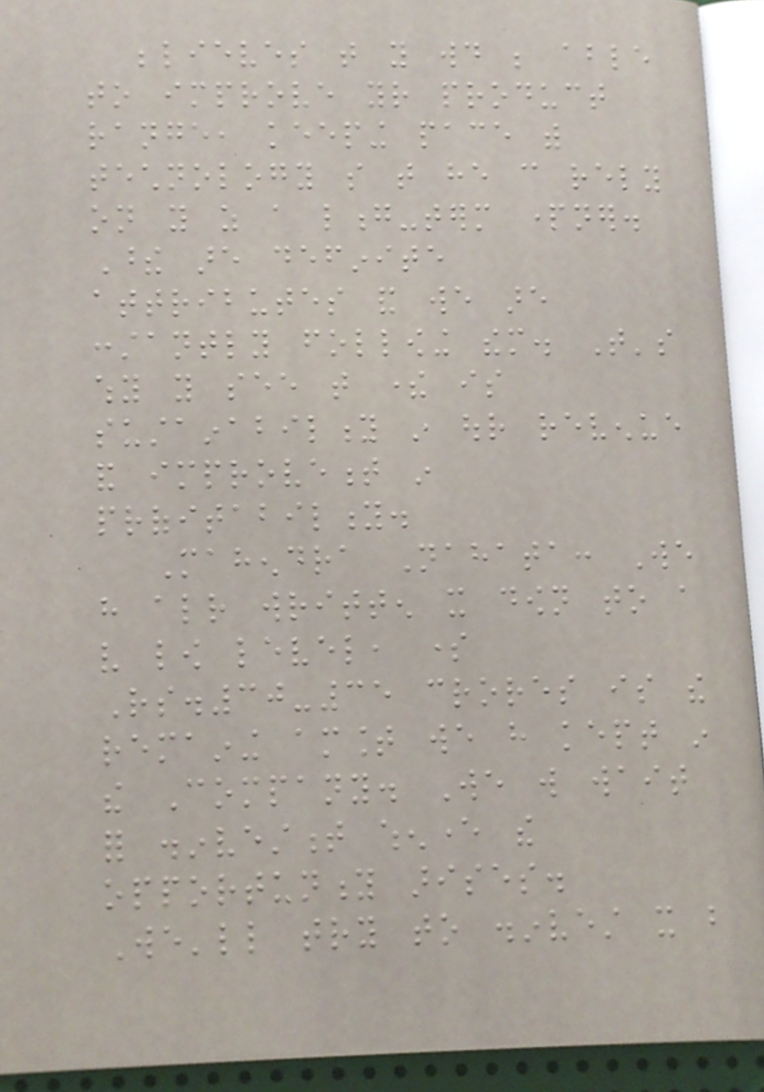believes that you would be able
to improve your product
range, keeping pace with
technology so that he can rely
on you as a long-term partner.
These are definite
attributes and we are
constantly following them. That's
why you see that there is
sustainability in our revenue
and improvement in
profitability.
Mahendra Nahata: We
have already written it down to a
very low level, some
Rs.30-35 crores is the
remaining amount we have kept in
the Company. We will wait
for disinvestment whenever the
opportunity arises.
We'll try to disinvest it but
